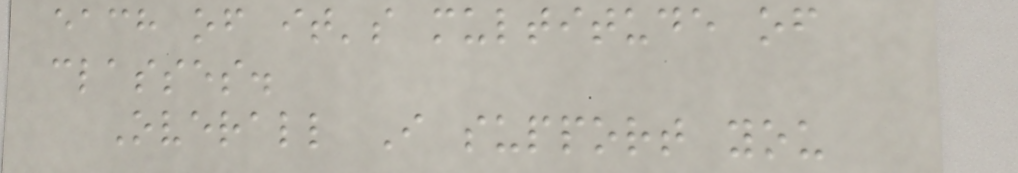each of it's multitude of
classes.
Overall I support you
